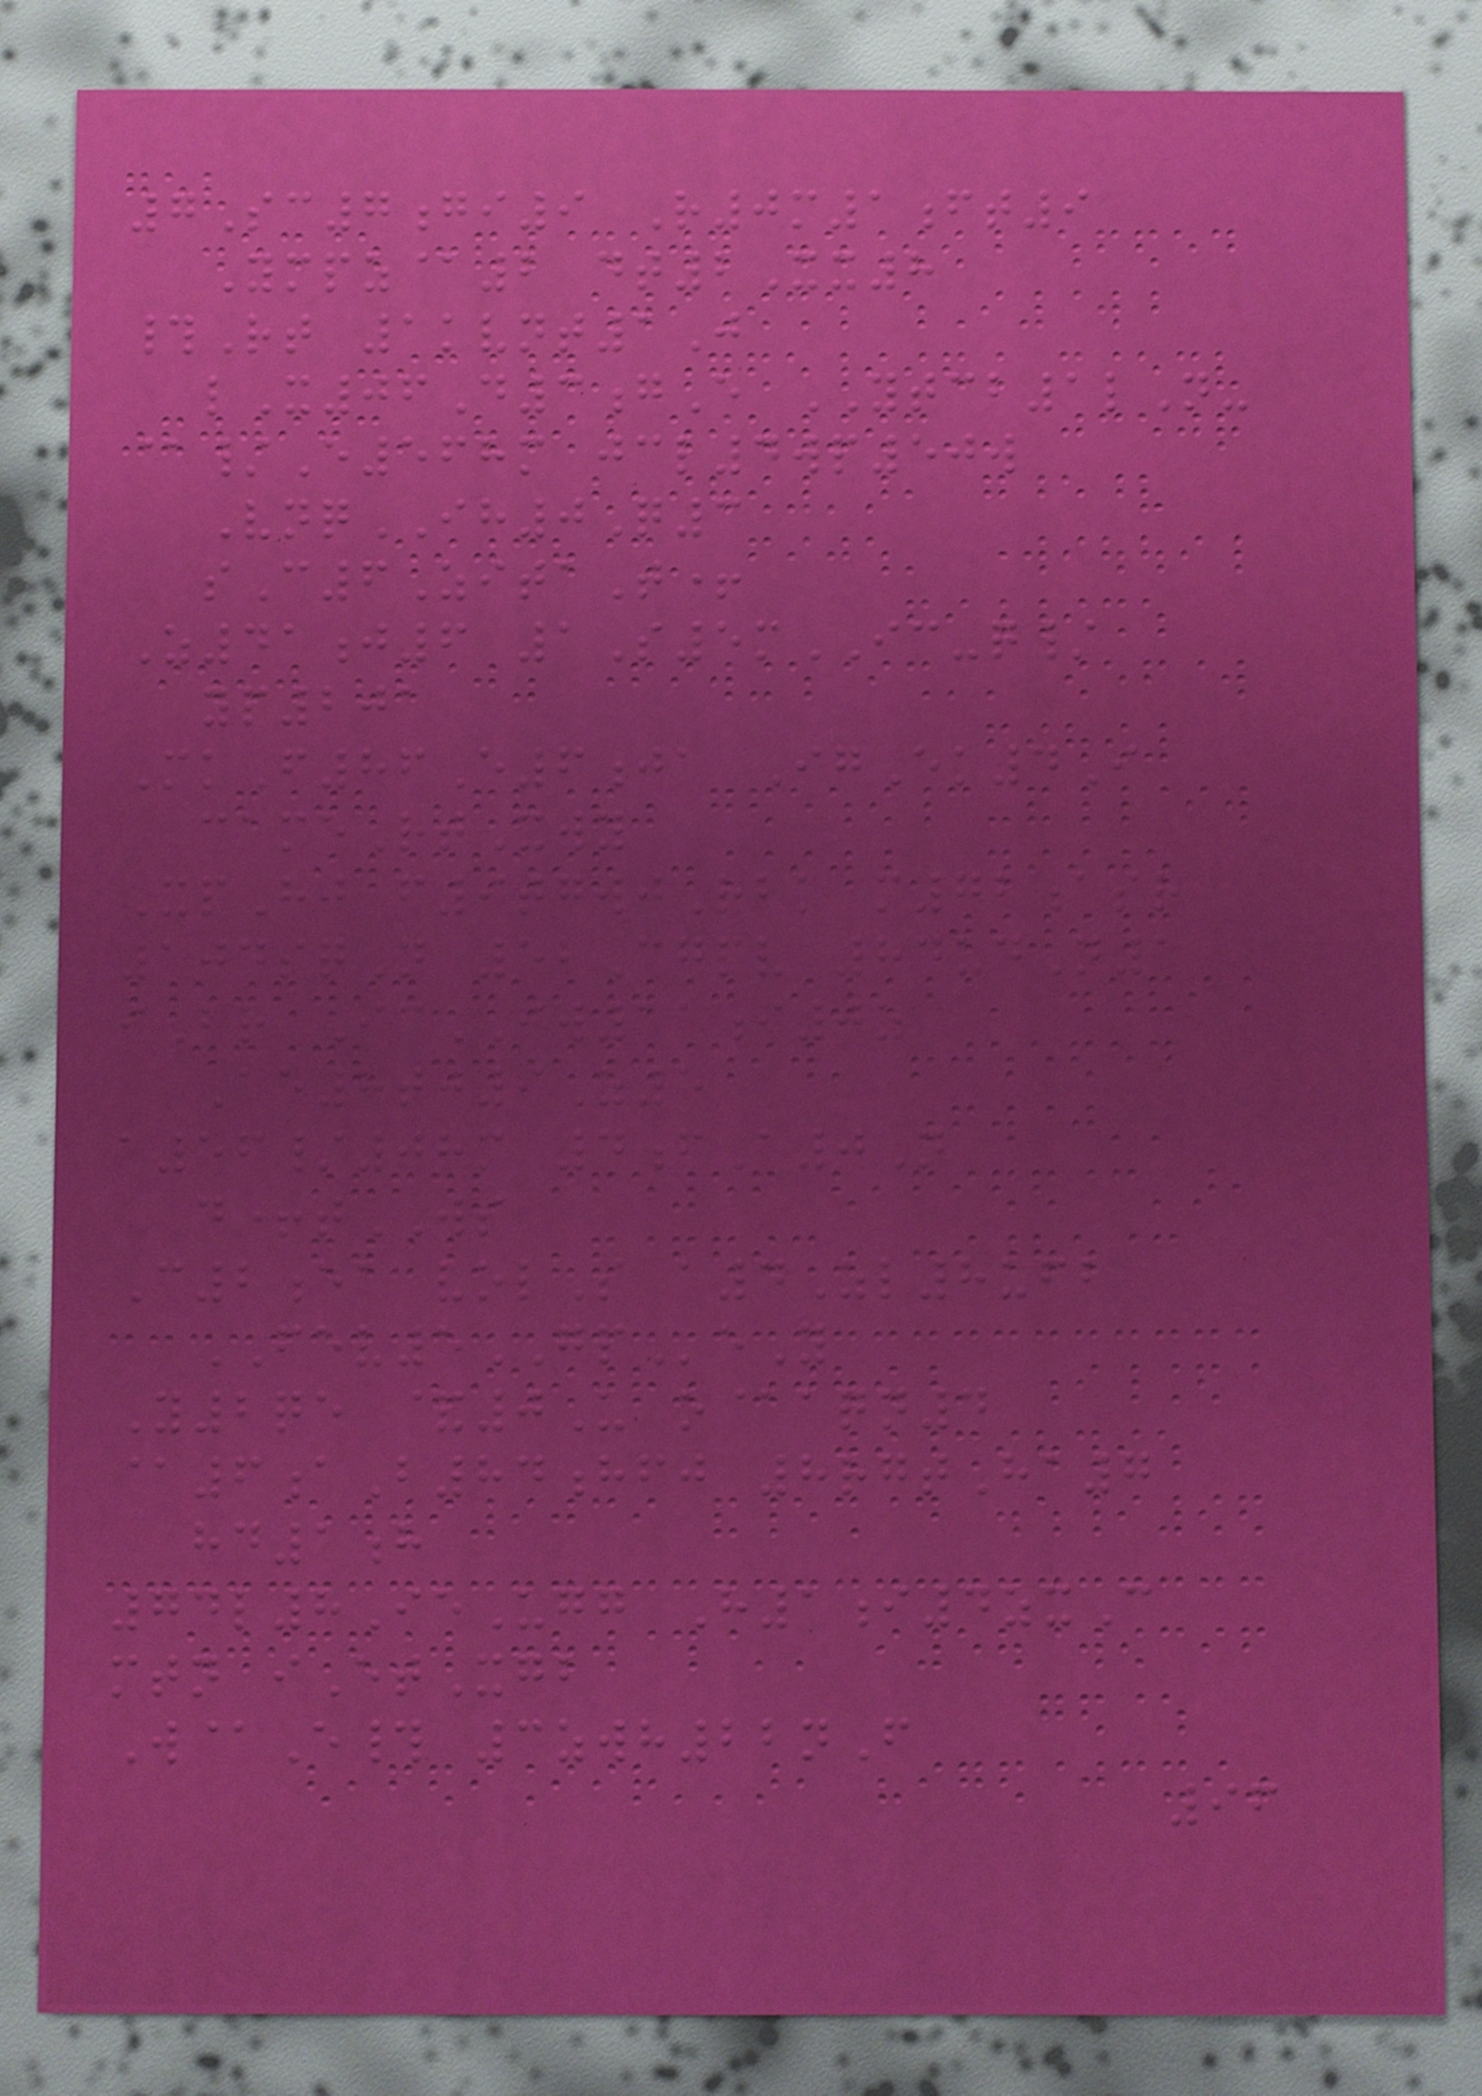7Sc7gi9 R0m1ft9
Ympz@2 dt2Xx8
#Rt 1kvnt1J
lX06D3gE YTCB1lN-
@/E568m jcl4wp50w
VnqIH0Q3
sC6ZitaT+
Z41j6 1S5mIC-q/
yp201
MkF86E6ja IgEk4I
cameRtXwy
XpHj f9tgwjRbk m72asr
104sqN 52Cgpv 84udN1
iBr IcIW11i0z
Ae8tj9Z5
a56/08m 4fA0N
d+tWS
C2ea volS a4Zl8ufb
FEV5GPeY
Y2qe &0U o@aqn4
@6aB84hfj 8rgtHa7
hd1h
74l8IeUgg H1i4zxC
mtn iEtXgb
W@E# 3zwh22nF
96
